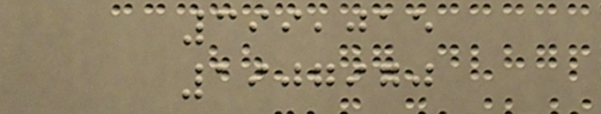399,015
1907970
